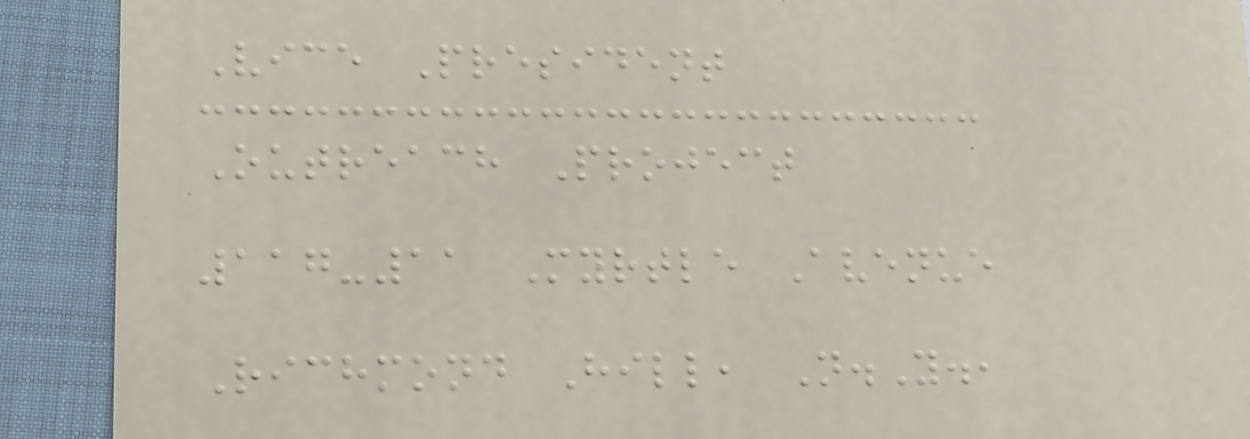Vice President
Outreach Project
117-11 Myrtle Avenue
Richmond Hill, N.Y.,
